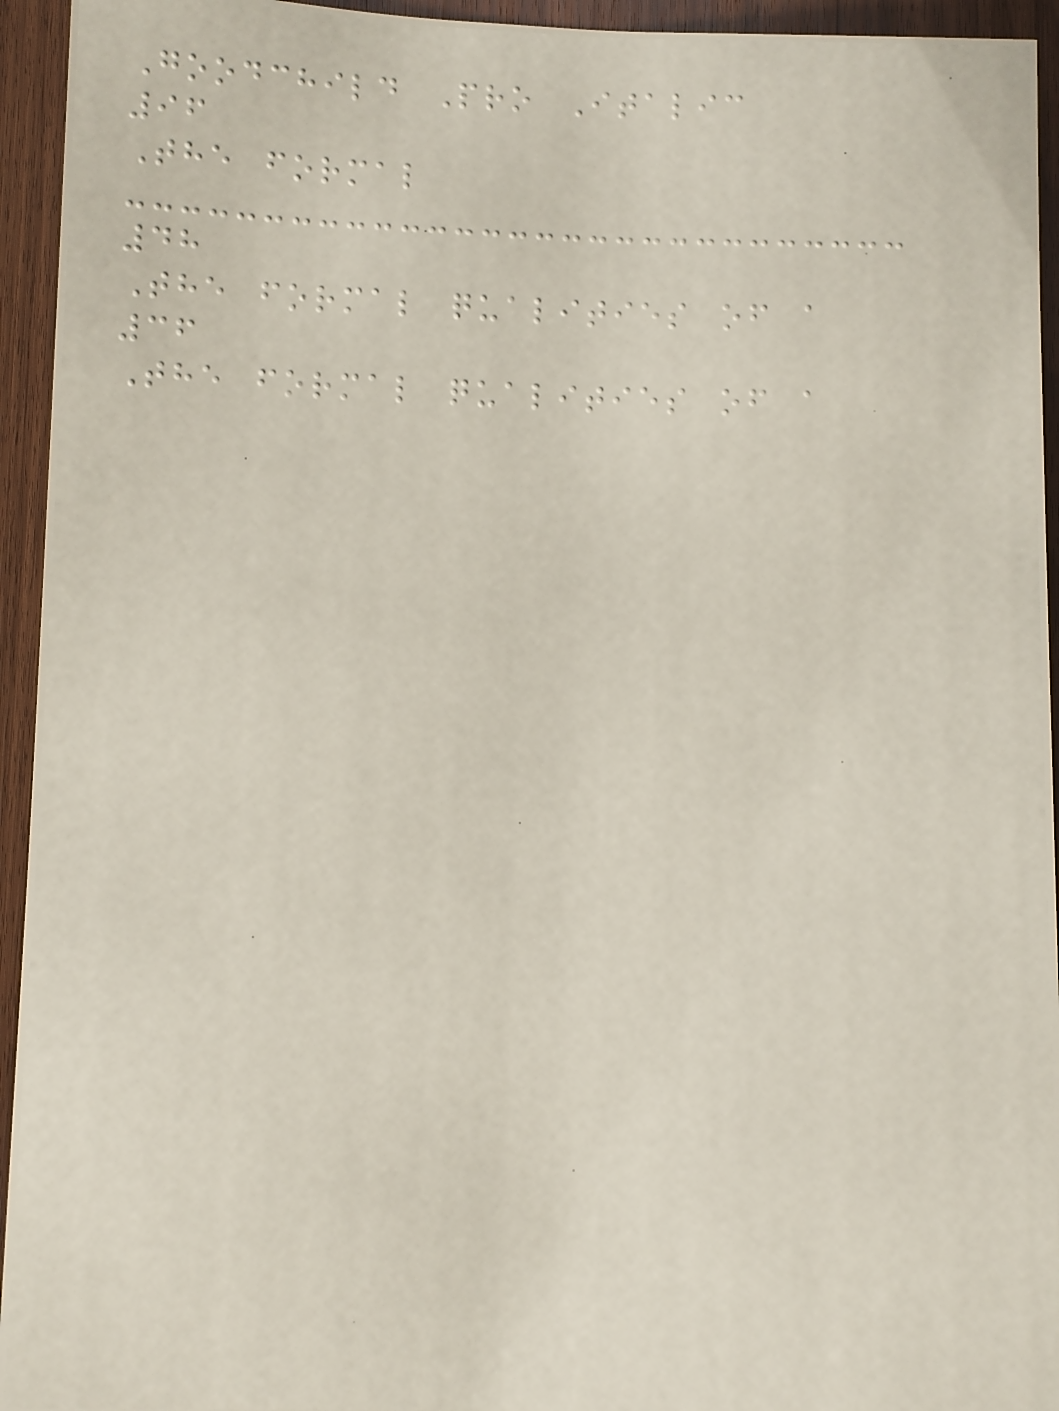Goodchild Pro Italic
96
The formal
48
The formal qualities of a
36
The formal qualities of a
